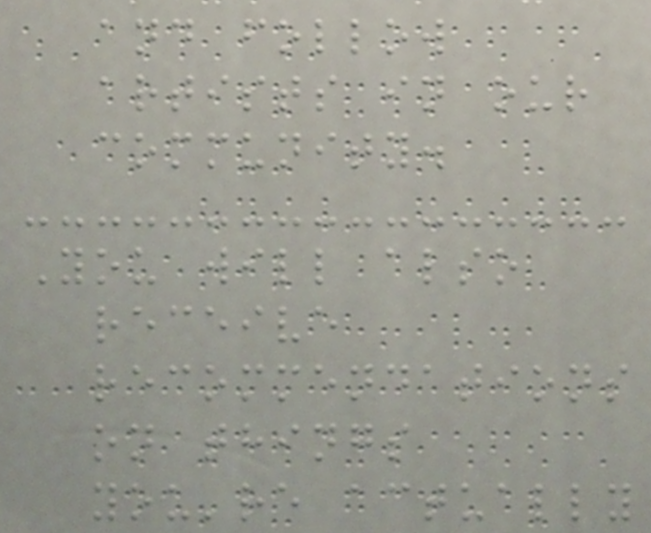and follow
artists in our
community.
You will also
receive
recommendations
on things
you're actually
